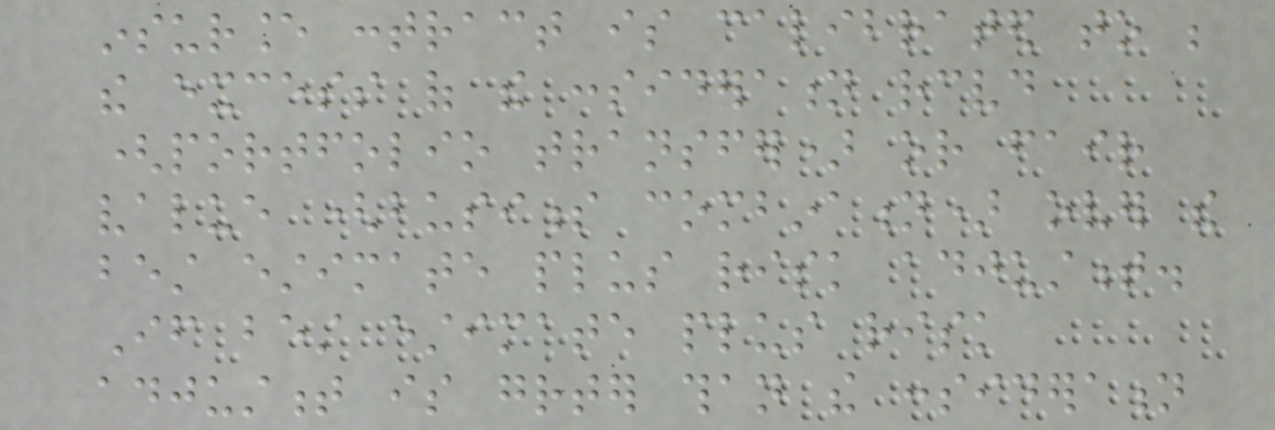insurance contract is calibrated to be
the excess of the consideration received
(portfolio transfer) or fair
value (business combination) over the
best estimate plus risk adjustment.
If best estimate plus risk
adjustment is greater than the consideration
